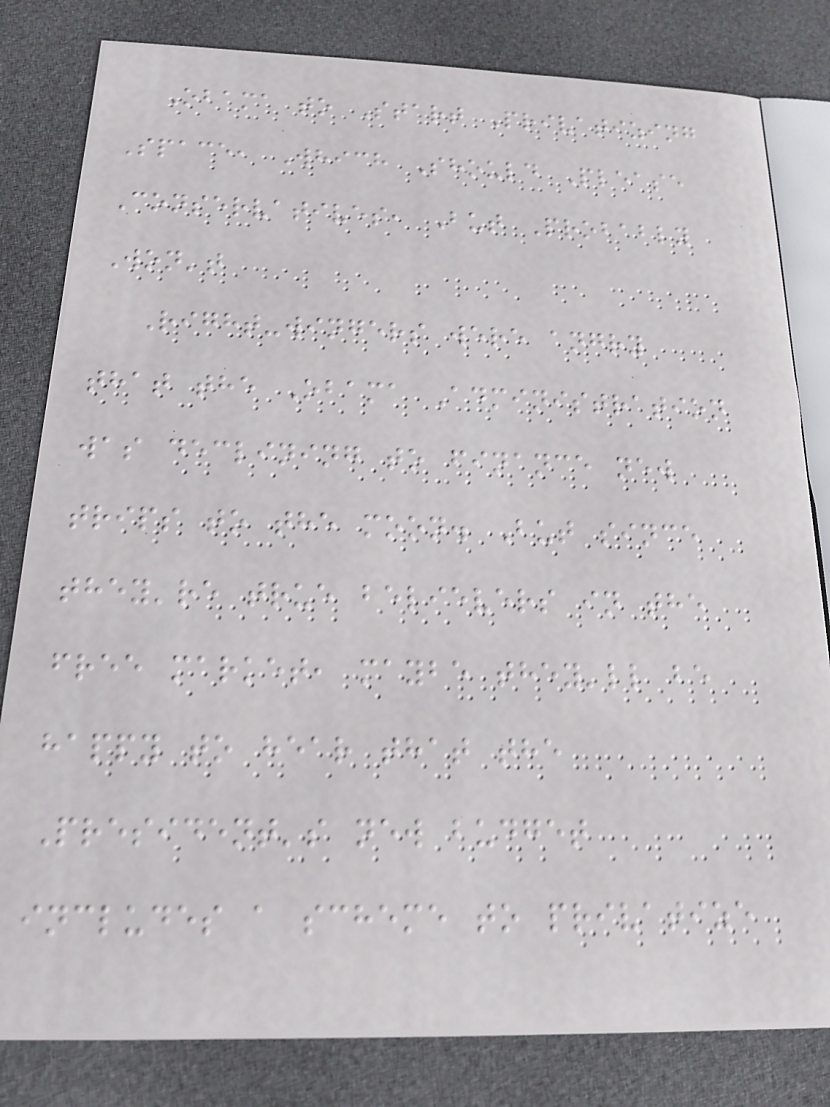Obama to Start Privatizing
Space, Which Should Please
Conservatives, But Probably
Won't
Right-wingers were angry
that the Obama Administration
was declining to finance new
trips to the moon. But since
they're true believers in the
free market, maybe they'll be
happy to hear that the
President's new budget
includes a scheme to privatize
